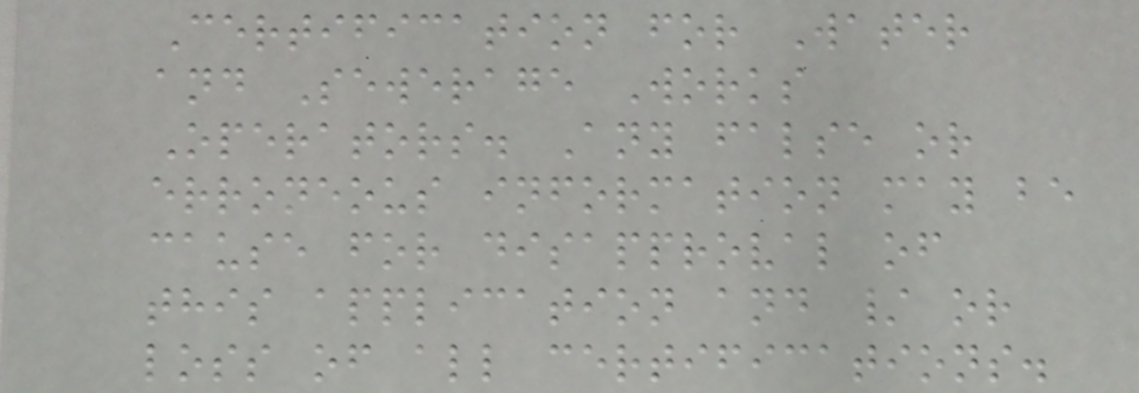Certification for Water
and Sewerage Works
Operators. Any false or
erroneous information may be
cause for disapproval of
this application and / or
loss of all certifications.
